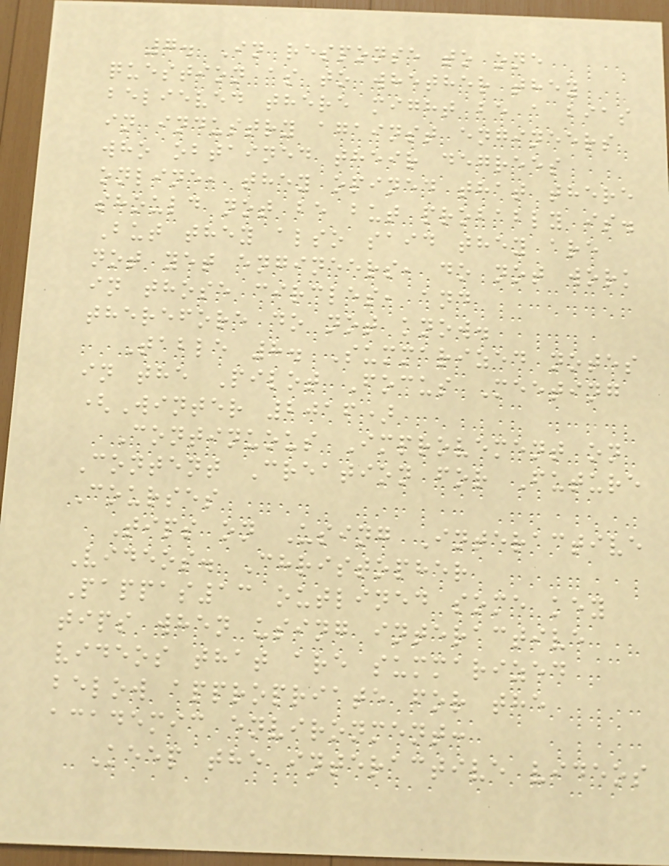7. In response to one
question as to whether they
believed there might be a bias
in industry against engineers
who obtained their degrees
online, they opined that there
should not be but probably is.
But they also said they are
not yet engineers, do not work
in those circles, and
therefore do not know.
Table 8. Summarized notes
in the Pilot Focus Meeting
(Winter 2016)
Continuous Improvement on
Content Creation for Future
Courses
Tips on Using Interactive
Videos. Christopher
Pappas13 outlined some key
tips when using interactive
videos that are summarized
below appropriate for the
academic environment:
Keep the interactive videos
